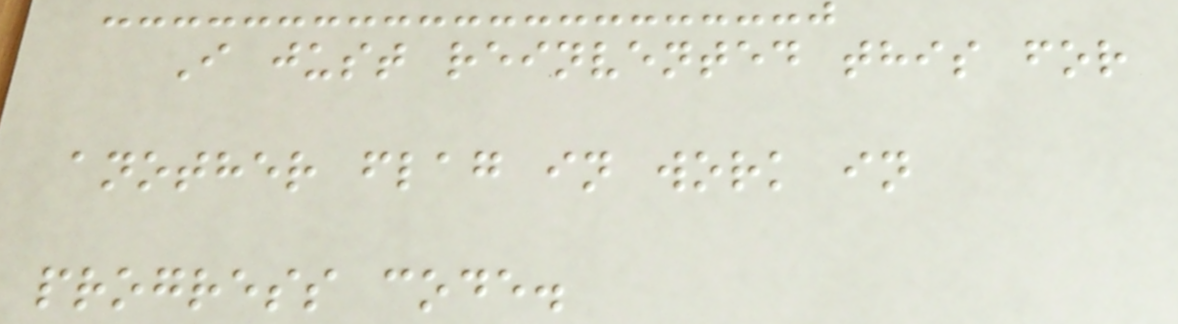I just reinvented this for
another flag in work in
progress code.
